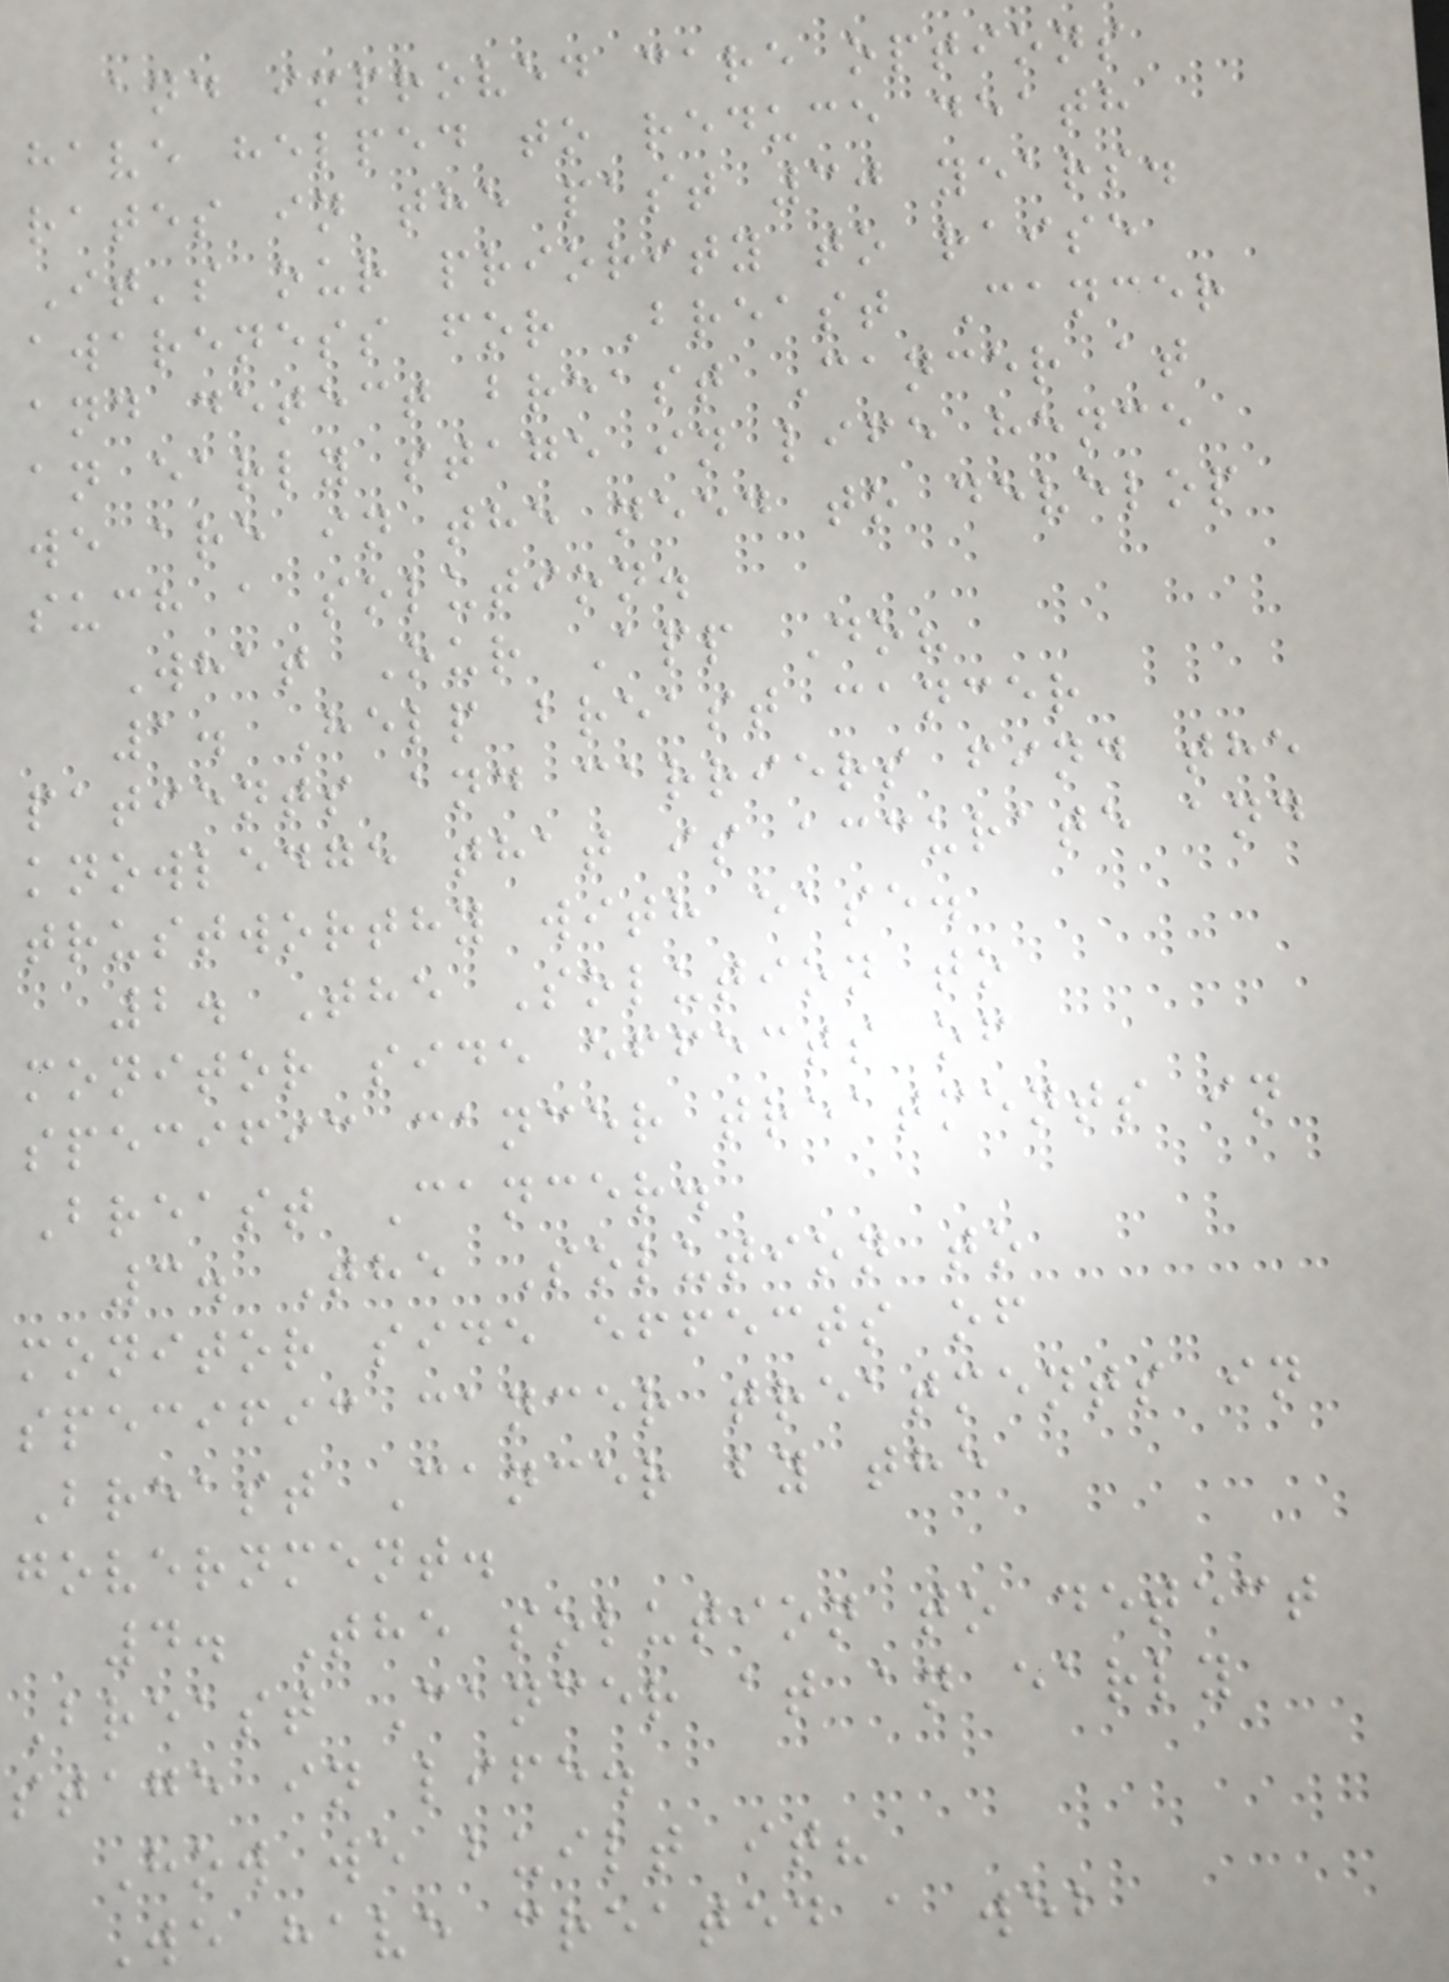and improved care options
have helped to reduce death
rates in the past 30 years.
It's our priority to raise
awareness for Breast Cancer
and detect breast Cancer at
an early stage in life hence
we are in the need to develop
such a solution.
What Our App Do?
1. Help breast cancer
patients and carriers find the
knowledge that is accurate and
trustworthy with ease.
2. The Solution to
monitor side effects of
specific cancer treatments in
Breast Cancer.
3. The Solution to
monitor side effects of
specific cancer treatments in
Breast Cancer by the
government.
4. The solution to detect
Breast Cancer at an early
stage in life.
How we built it?
We have created a web
